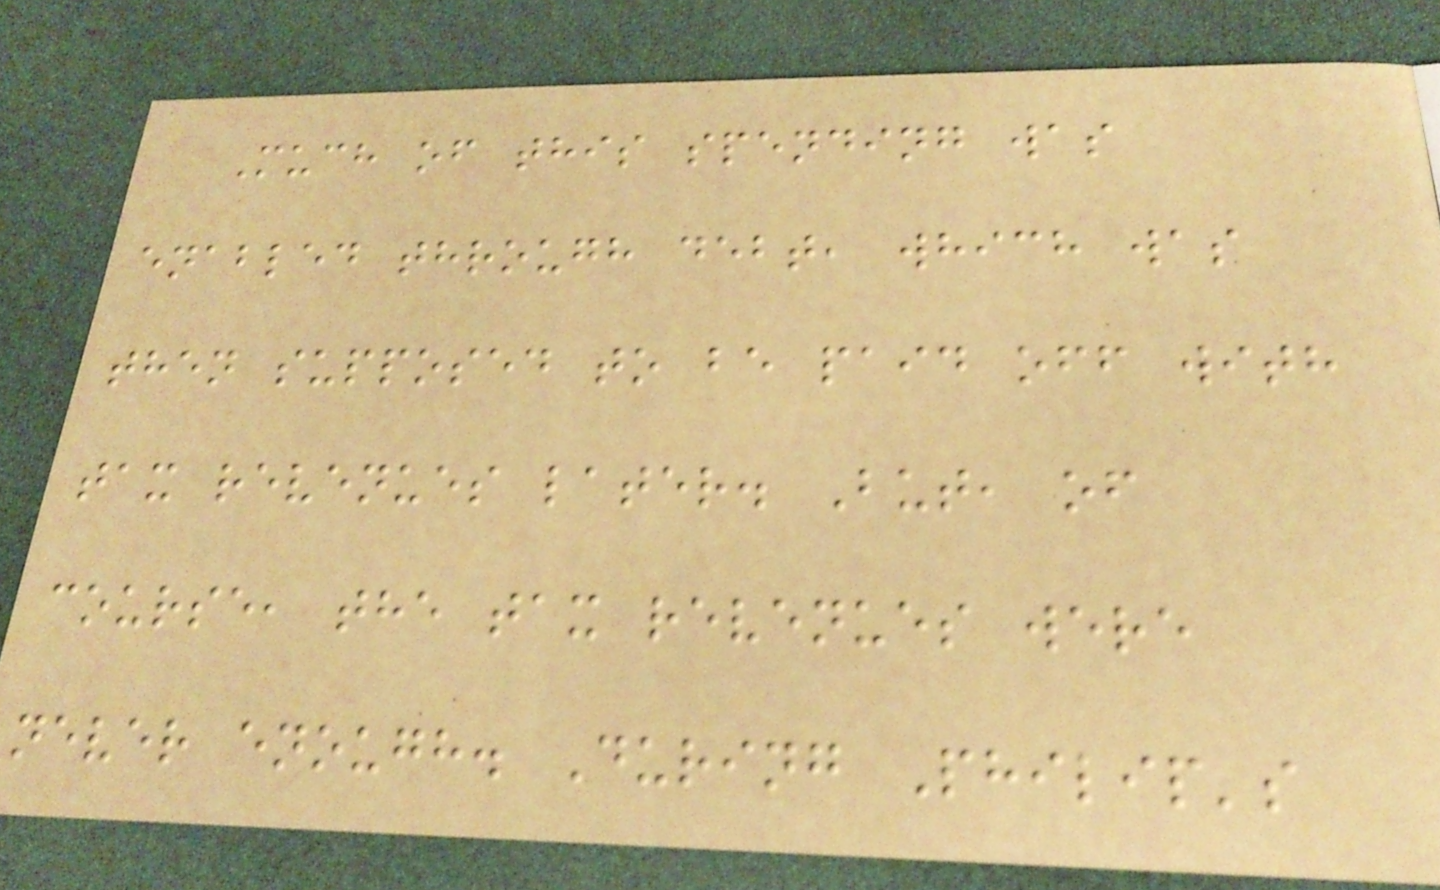Much of this spending was
enabled through debt, which was
then supposed to be paid off with
tax revenues later. But, of
course, the tax revenues were
never enough. During Philip's
